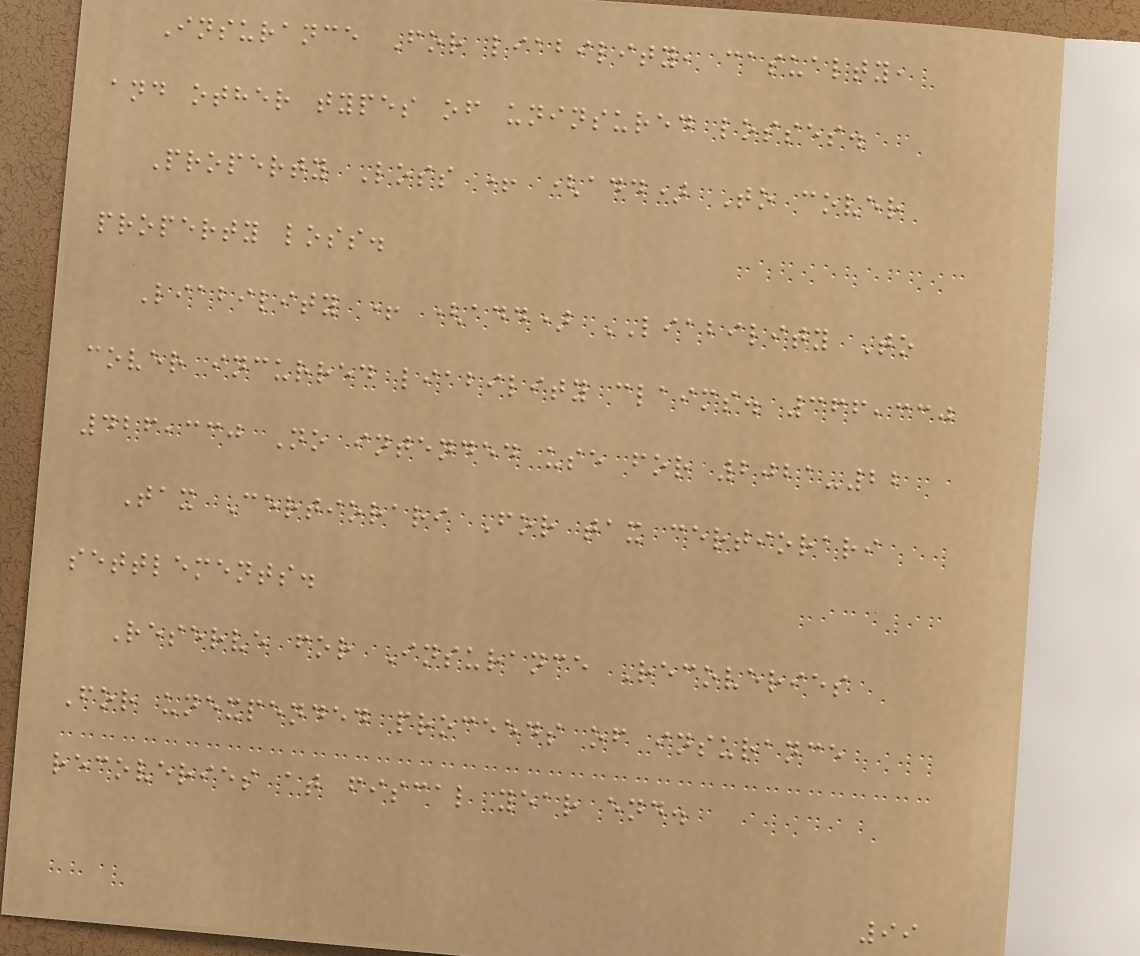Insurance For liability, casualty,
and other types of uninsured losses.
Property Loss + (add) To cover
property loss.
Liability + (add) LIABILITY To
cover incurred liability claims. 366,330
426,330 No intended use for 2021-22
Tax Certiorari For tax certiorari
settlements.
Reserve for Insurance Recoveries
For unexpended proceeds of insurance
recoveries at fiscal year end.
99
